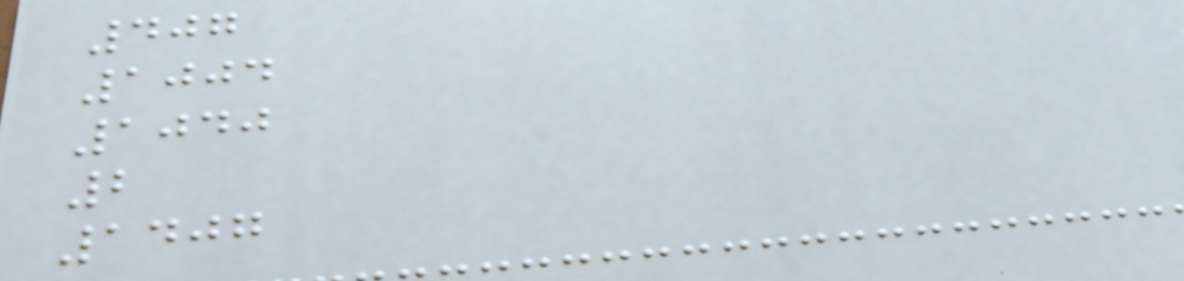407
1004
1040
2
1407
